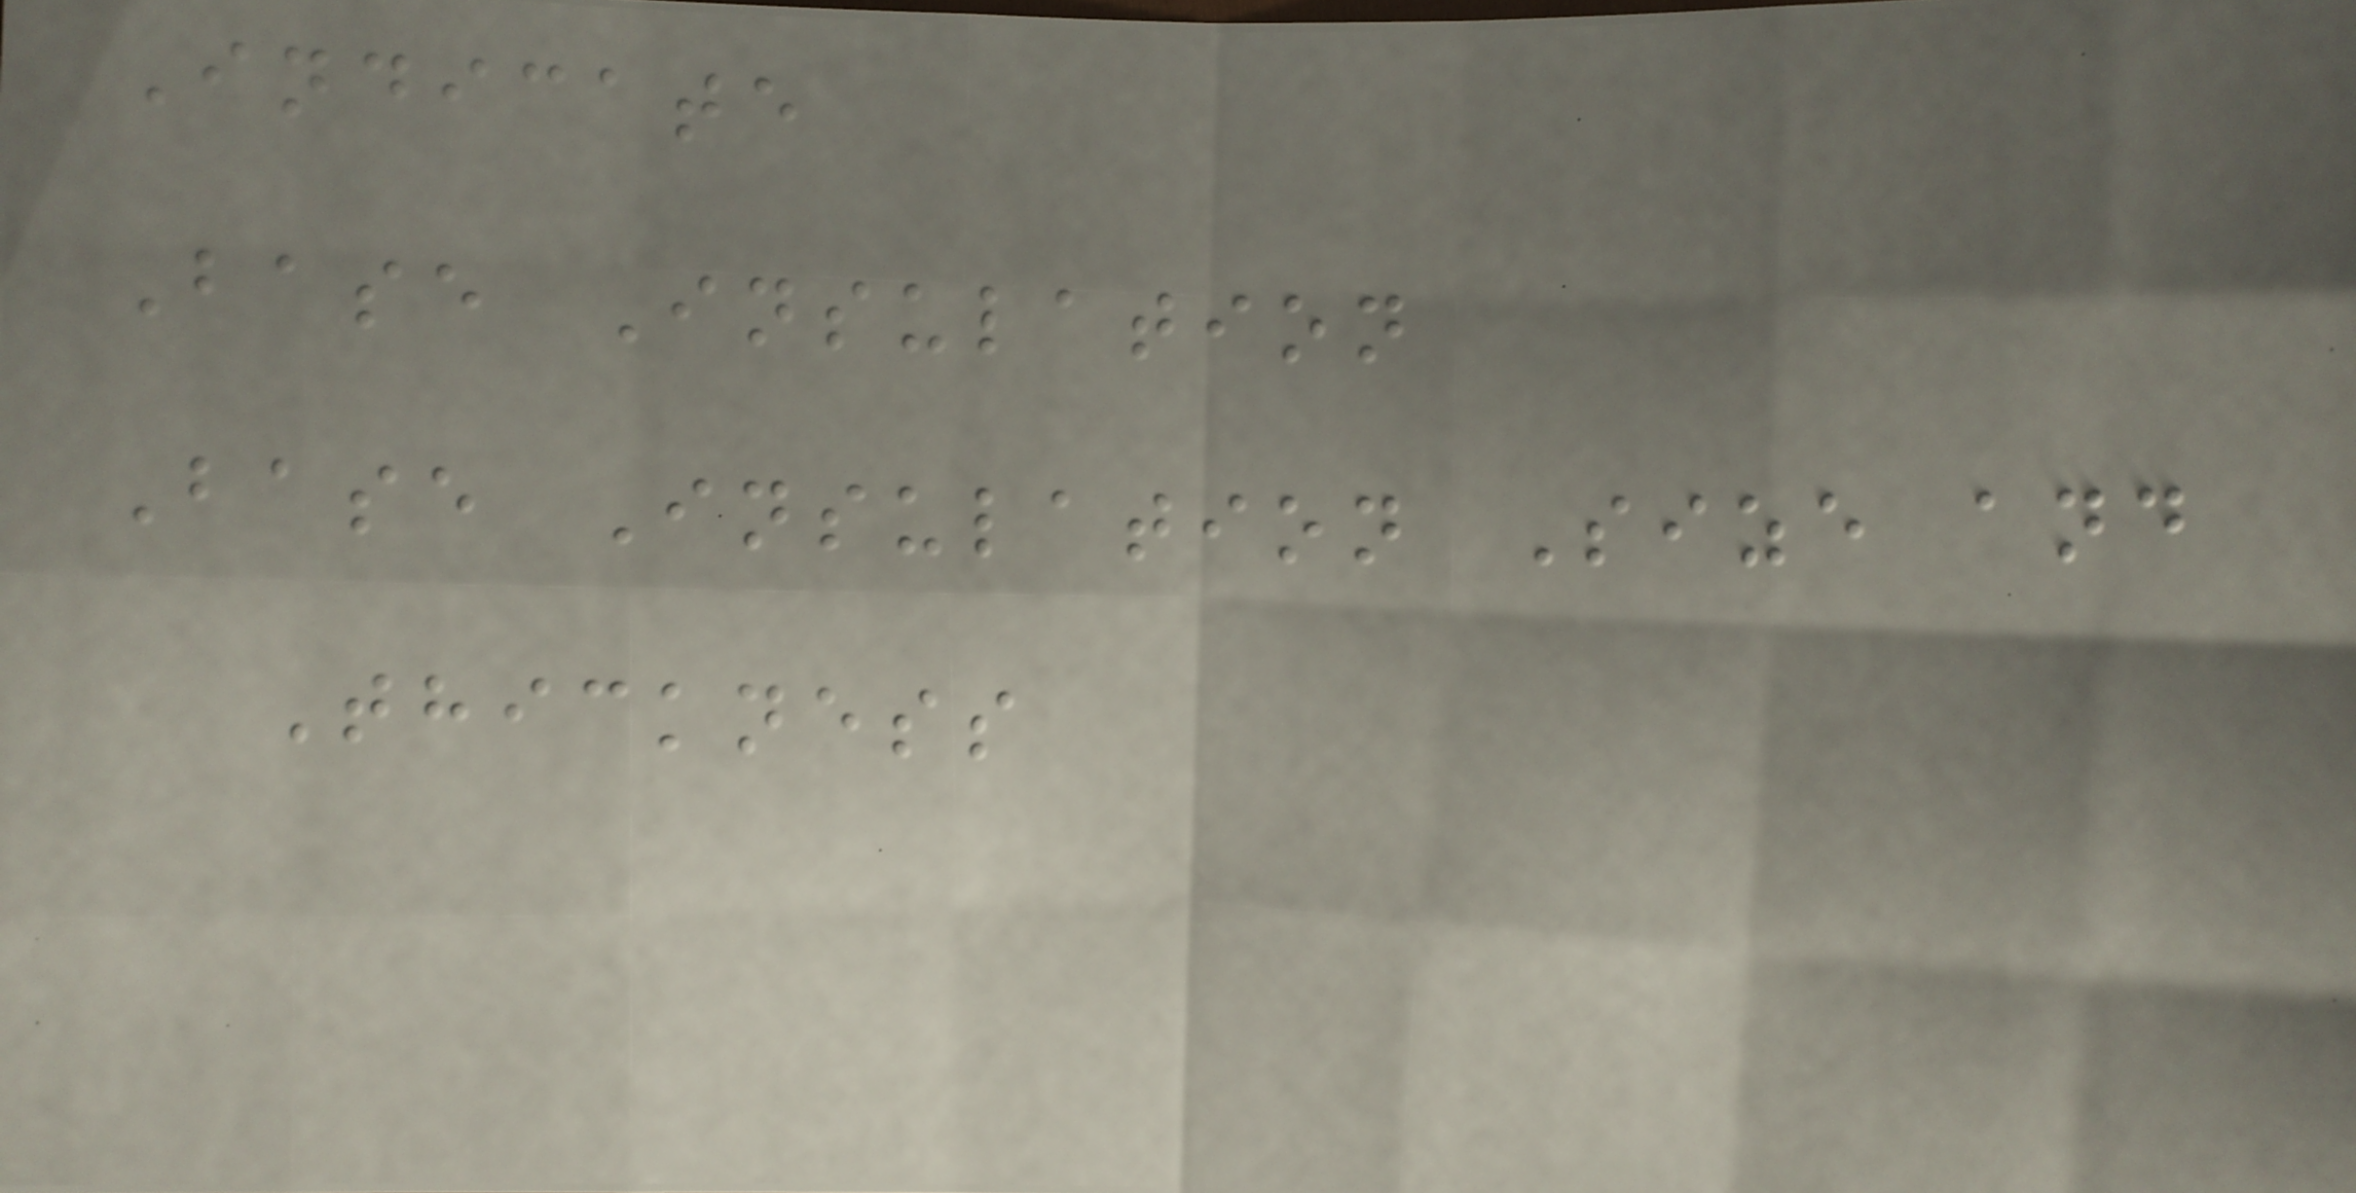Indicate
Base Insulation
Base Insulation Size and
Thickness
